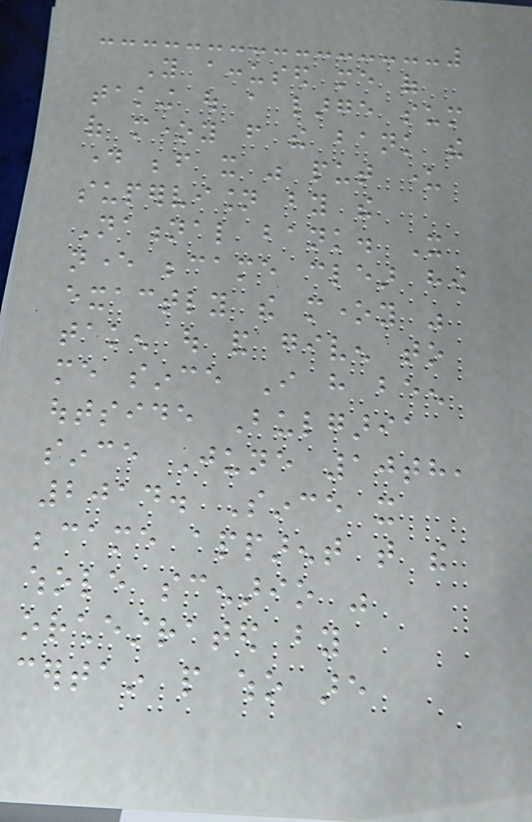You accused me of
taking out a large sum
of money from the bank the
day before it was put under
supervision by the
National bank. It
never became clear how
exactly the money was
taken out and given to
me since I have been
outside Bulgaria
since June 10th,
2014. Since it
became apparent that the
whole scenario was
orchestrated by
certain people who are
